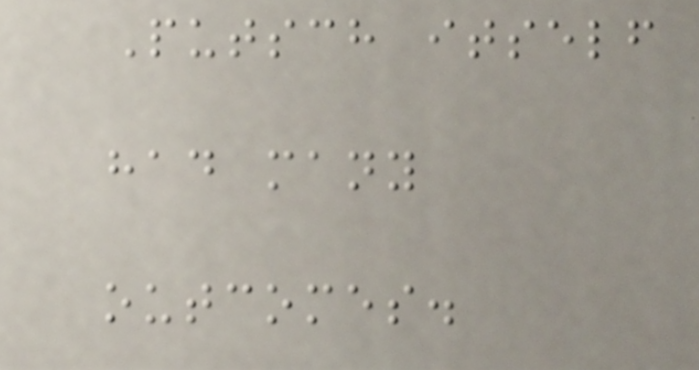Putsch itself
had many
outcomes.
